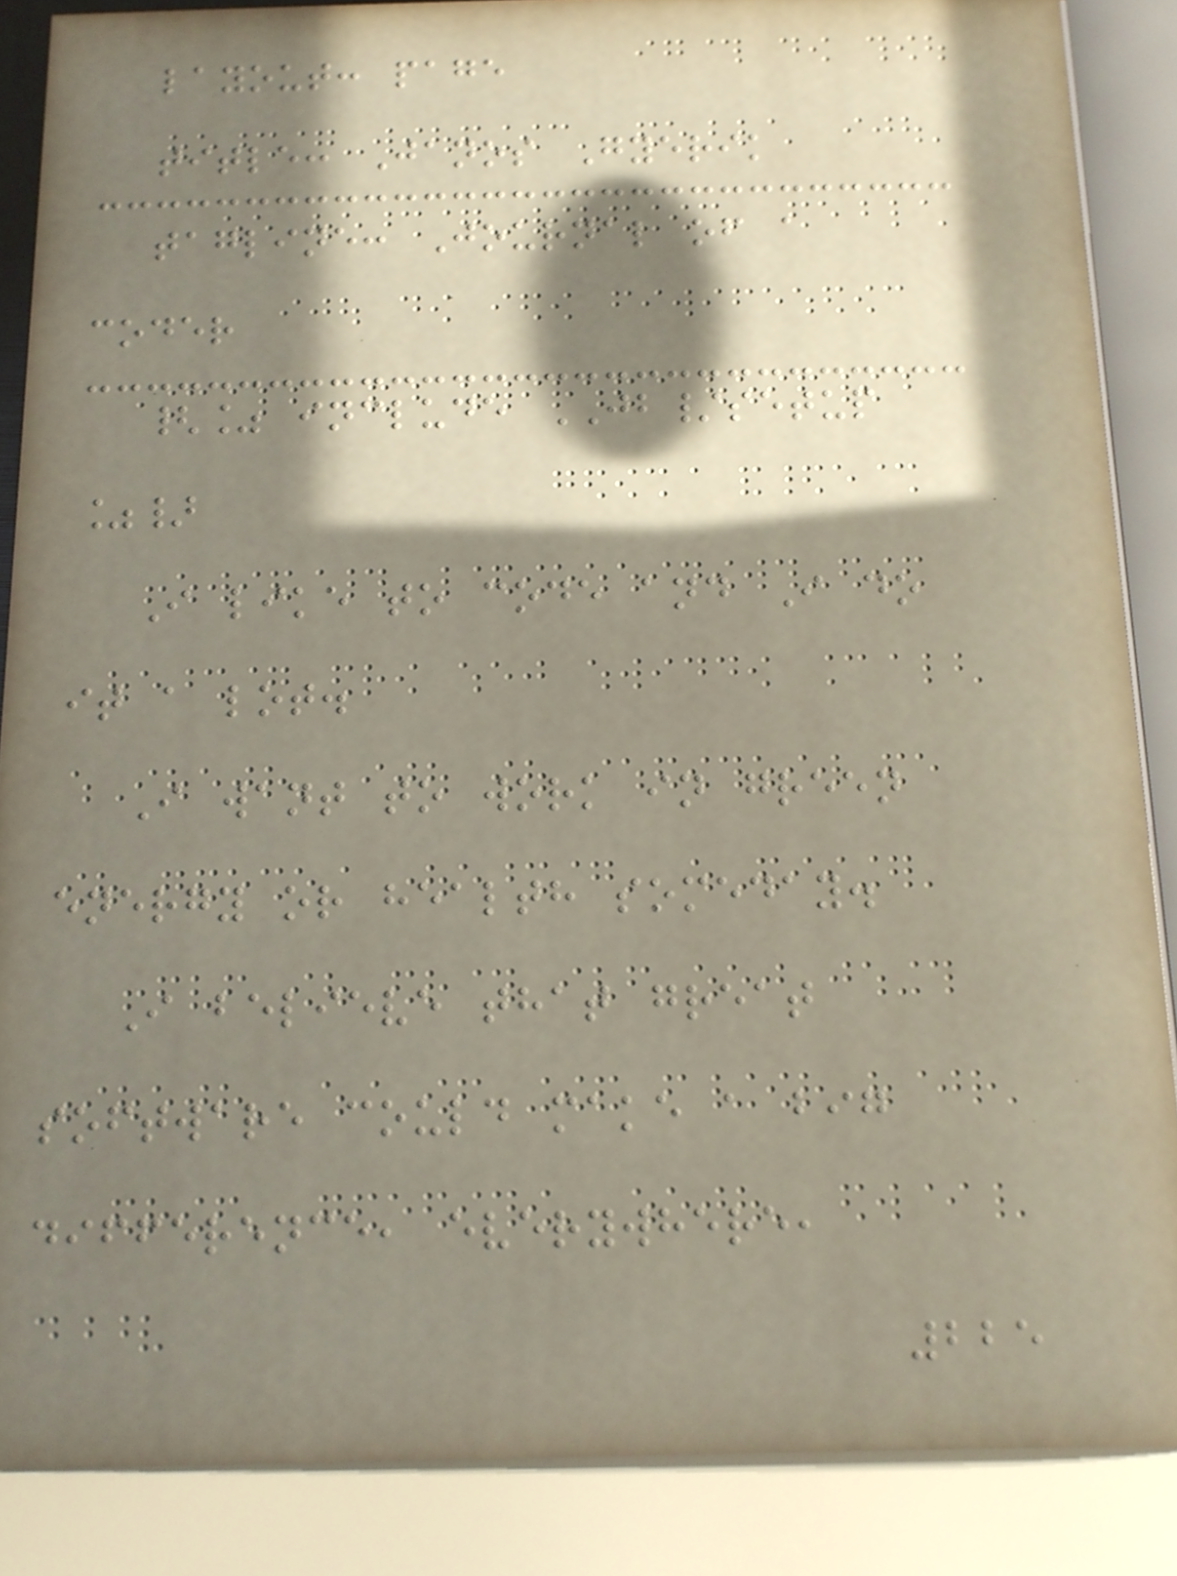layout: page
title: Janos Gyerik
tagline: Journal of a
coder
{% include JB/setup
%}
I like to code and I do
it a lot.
I want to work in green
energy or health someday.
I believe that great
software could make a big
difference, everywhere,
225
